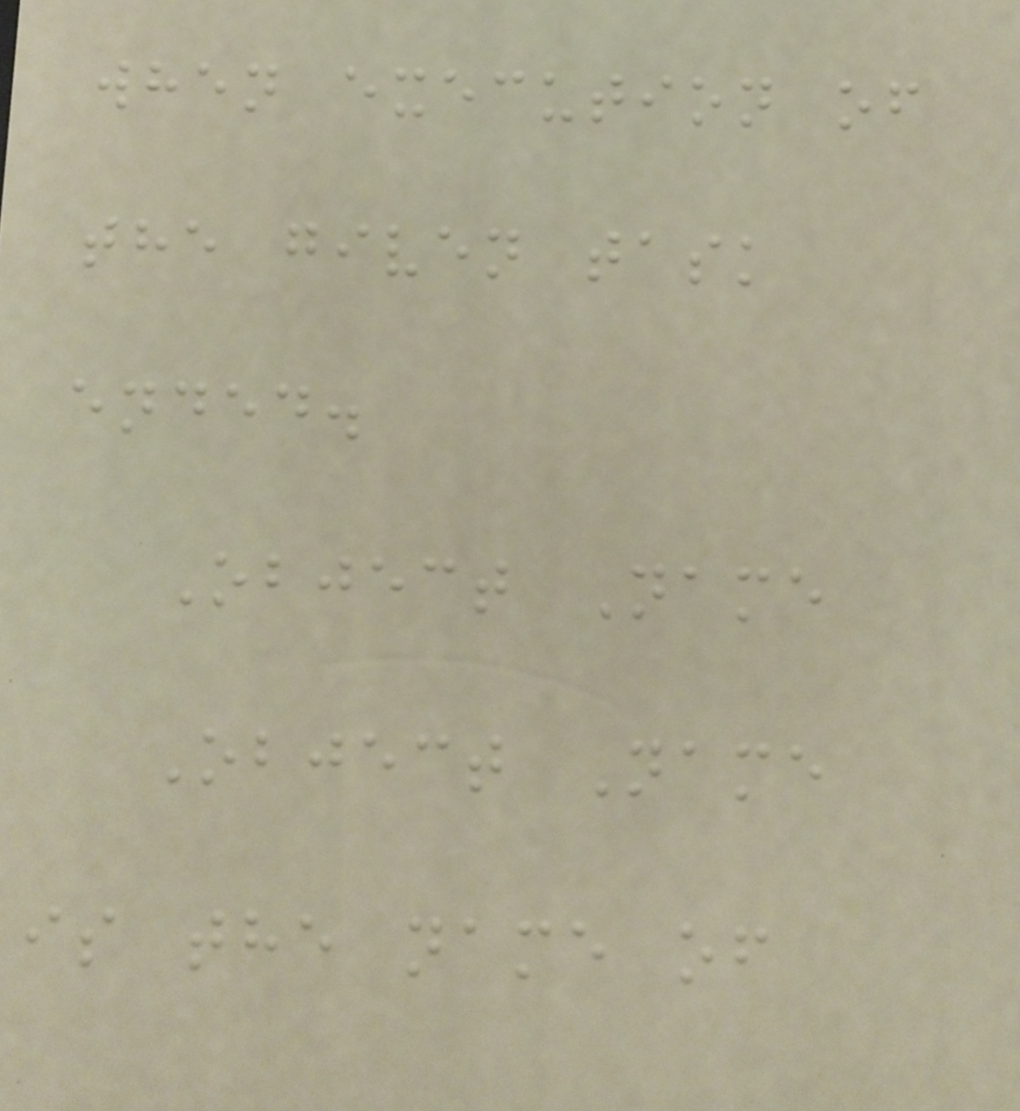when execution of
the given task
ended.
Object Name
Object Name
is the name of
